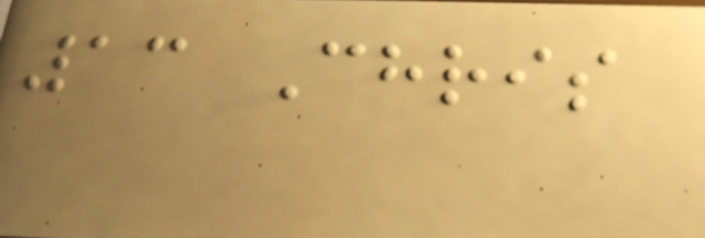13 Chris
